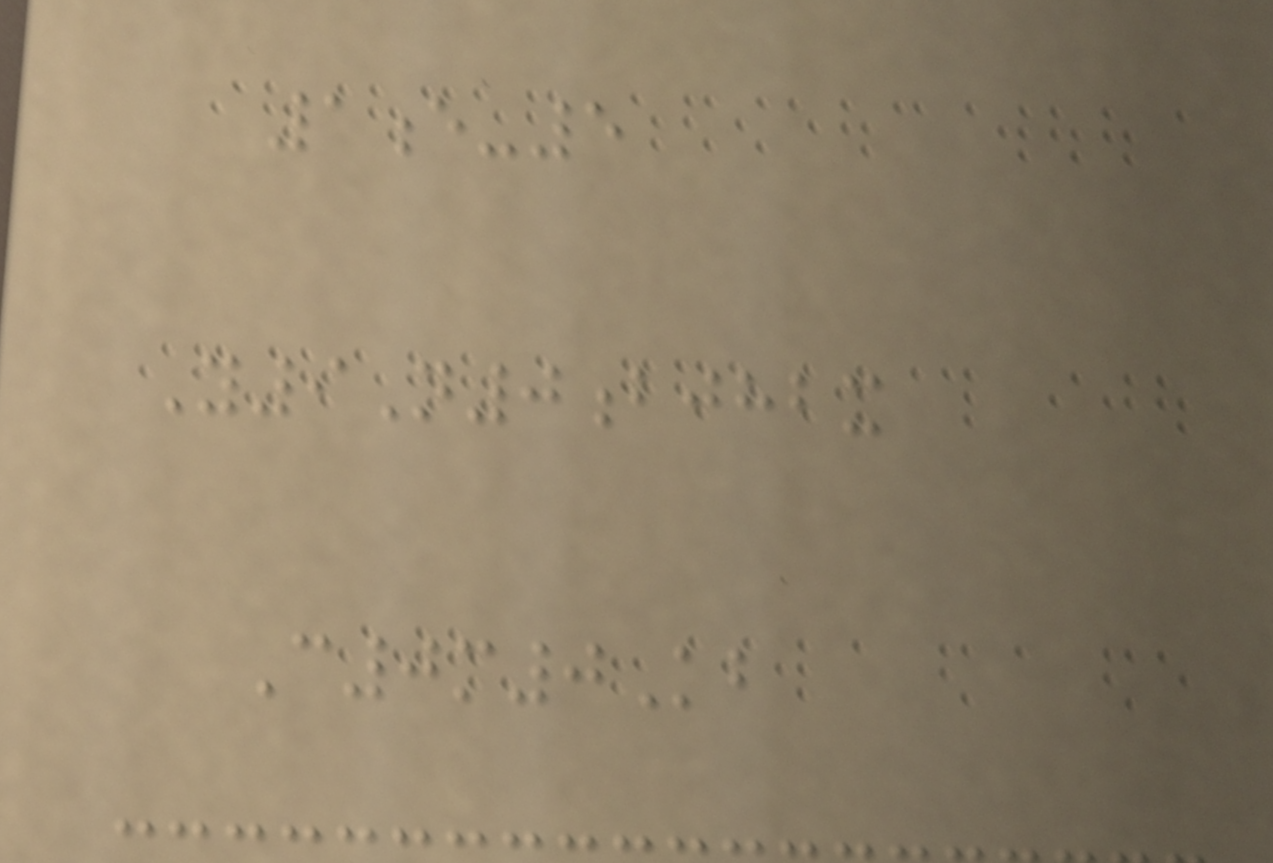1e-5
Y9N0bjhbx
C0m0Kb
